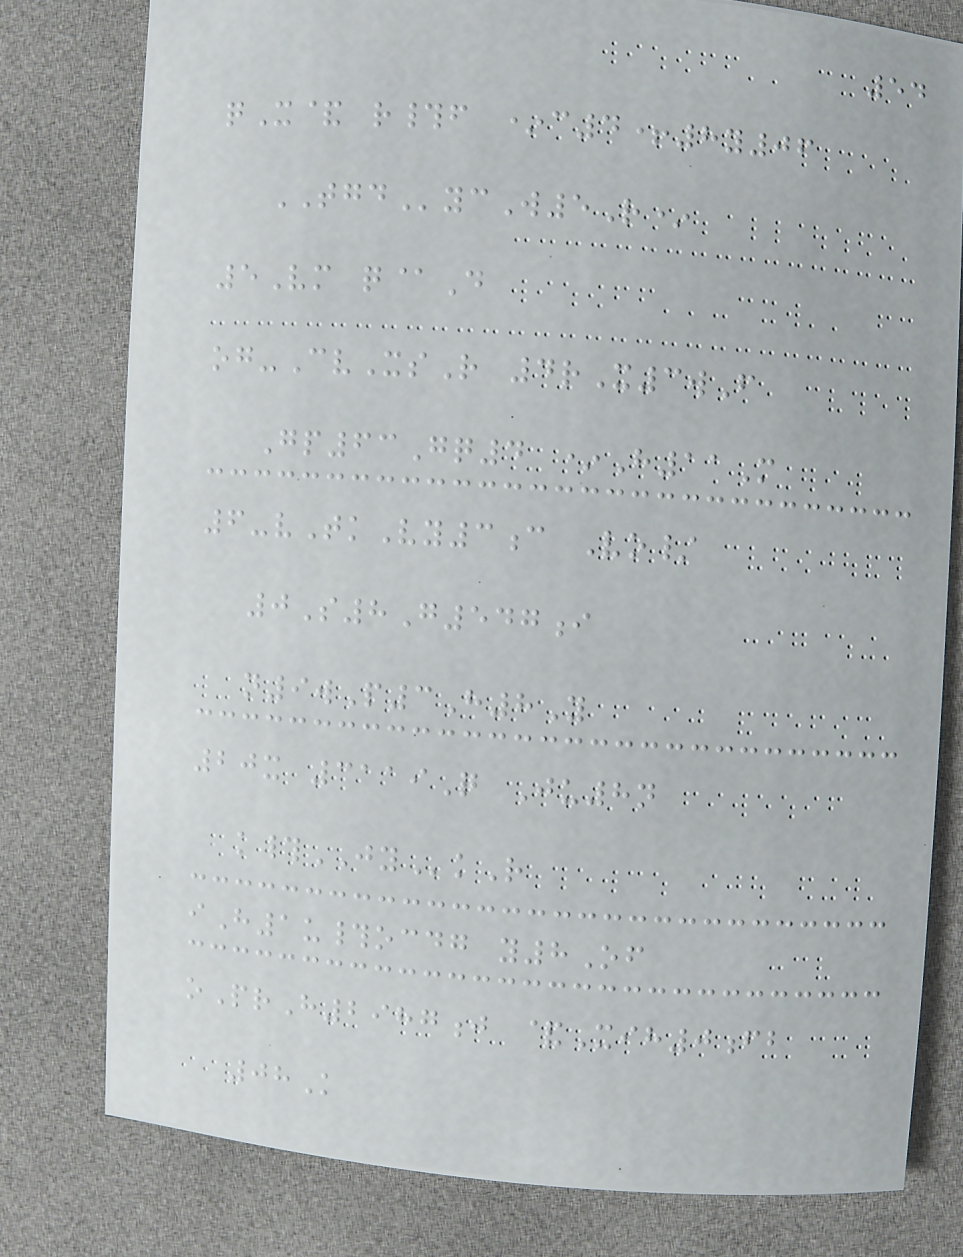54
qX& r#f *c4+8y06
TGDycW5R*
5Vm q@D
og-CvXsR 4rX3wF
Gp63Gq4 *H11M
6-vTkVy3c Vo/
0S8G547i
n9wP3H8Y
20x 3119Q Ju8n
k#JYkR
iH1u#ocdg y8Of
oPrH2987j &Xih0fb
08K
